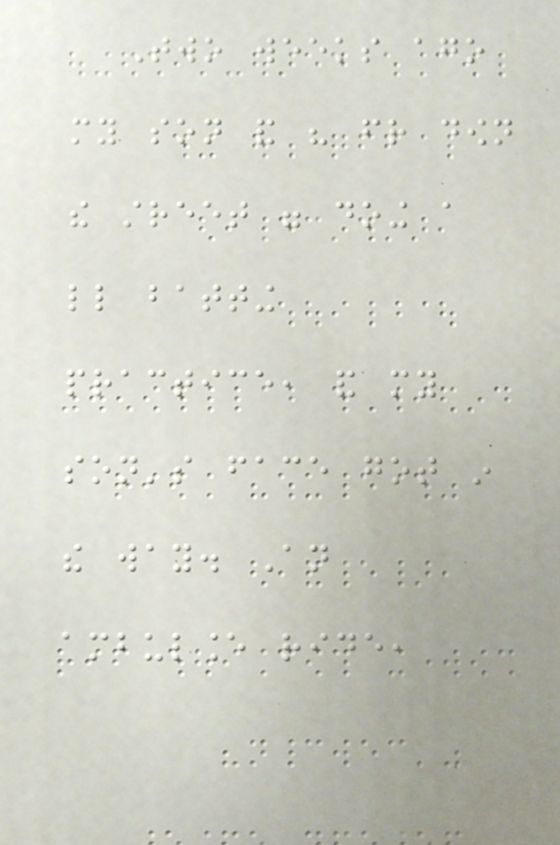Two weeks ago
my son and his friend down
the street were doing a
little batting
practice, and my
son's face got in
the way. An
ambulance ride,
